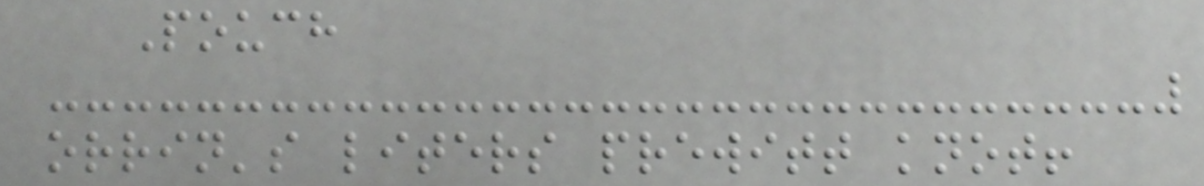Pouch
orrin's liters prewitt knot!
